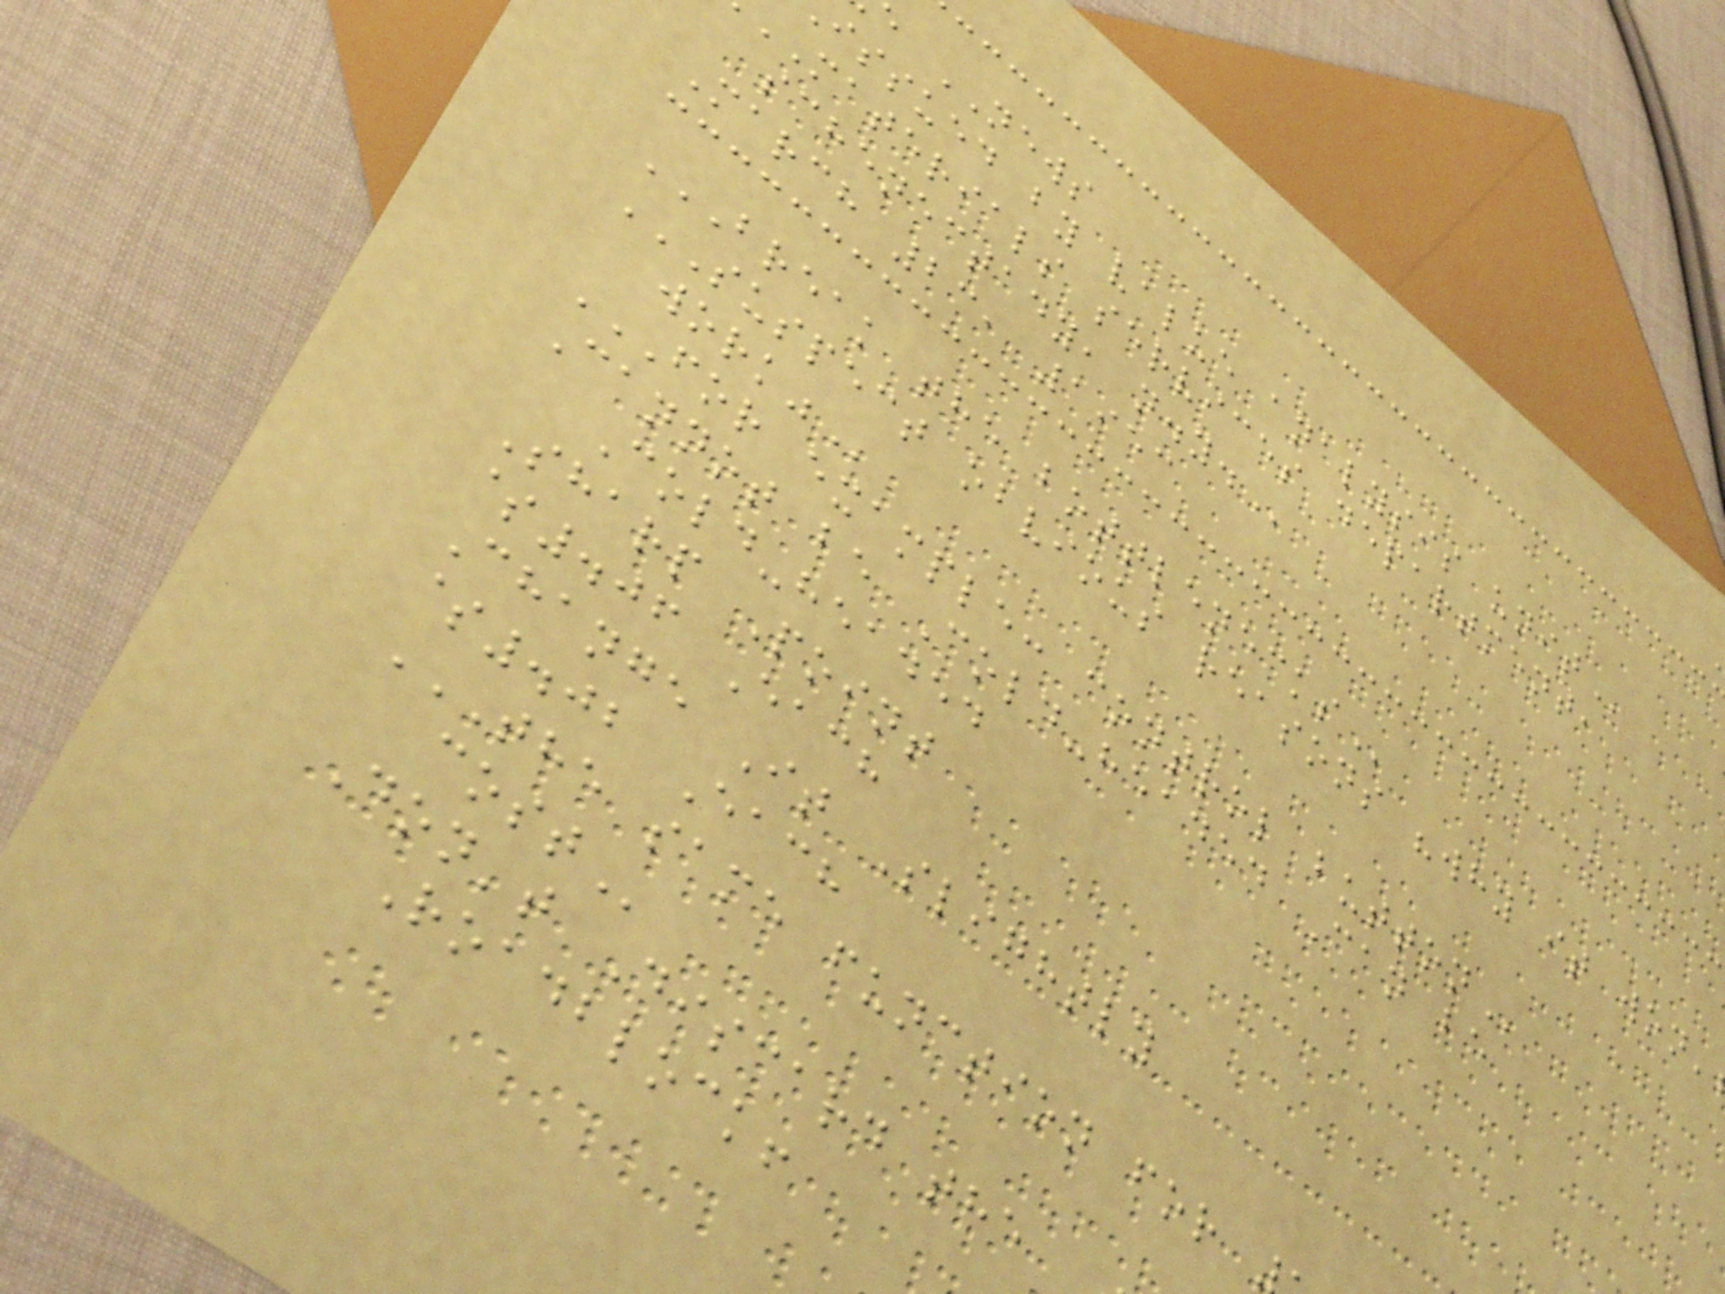e NEWS
issued by value analysis
materials services department,
schenectady,
March 23, 1953
BREAK THE BOTTLENECKS
FOR EXAMPLE: CONTROL BUTTON
Cannot be Cold-headed Can be
Cold-headed
Sharp Point
$.06 Each
Change It Slightly
$.02 Each
Don't Discard the
Roadblock!
